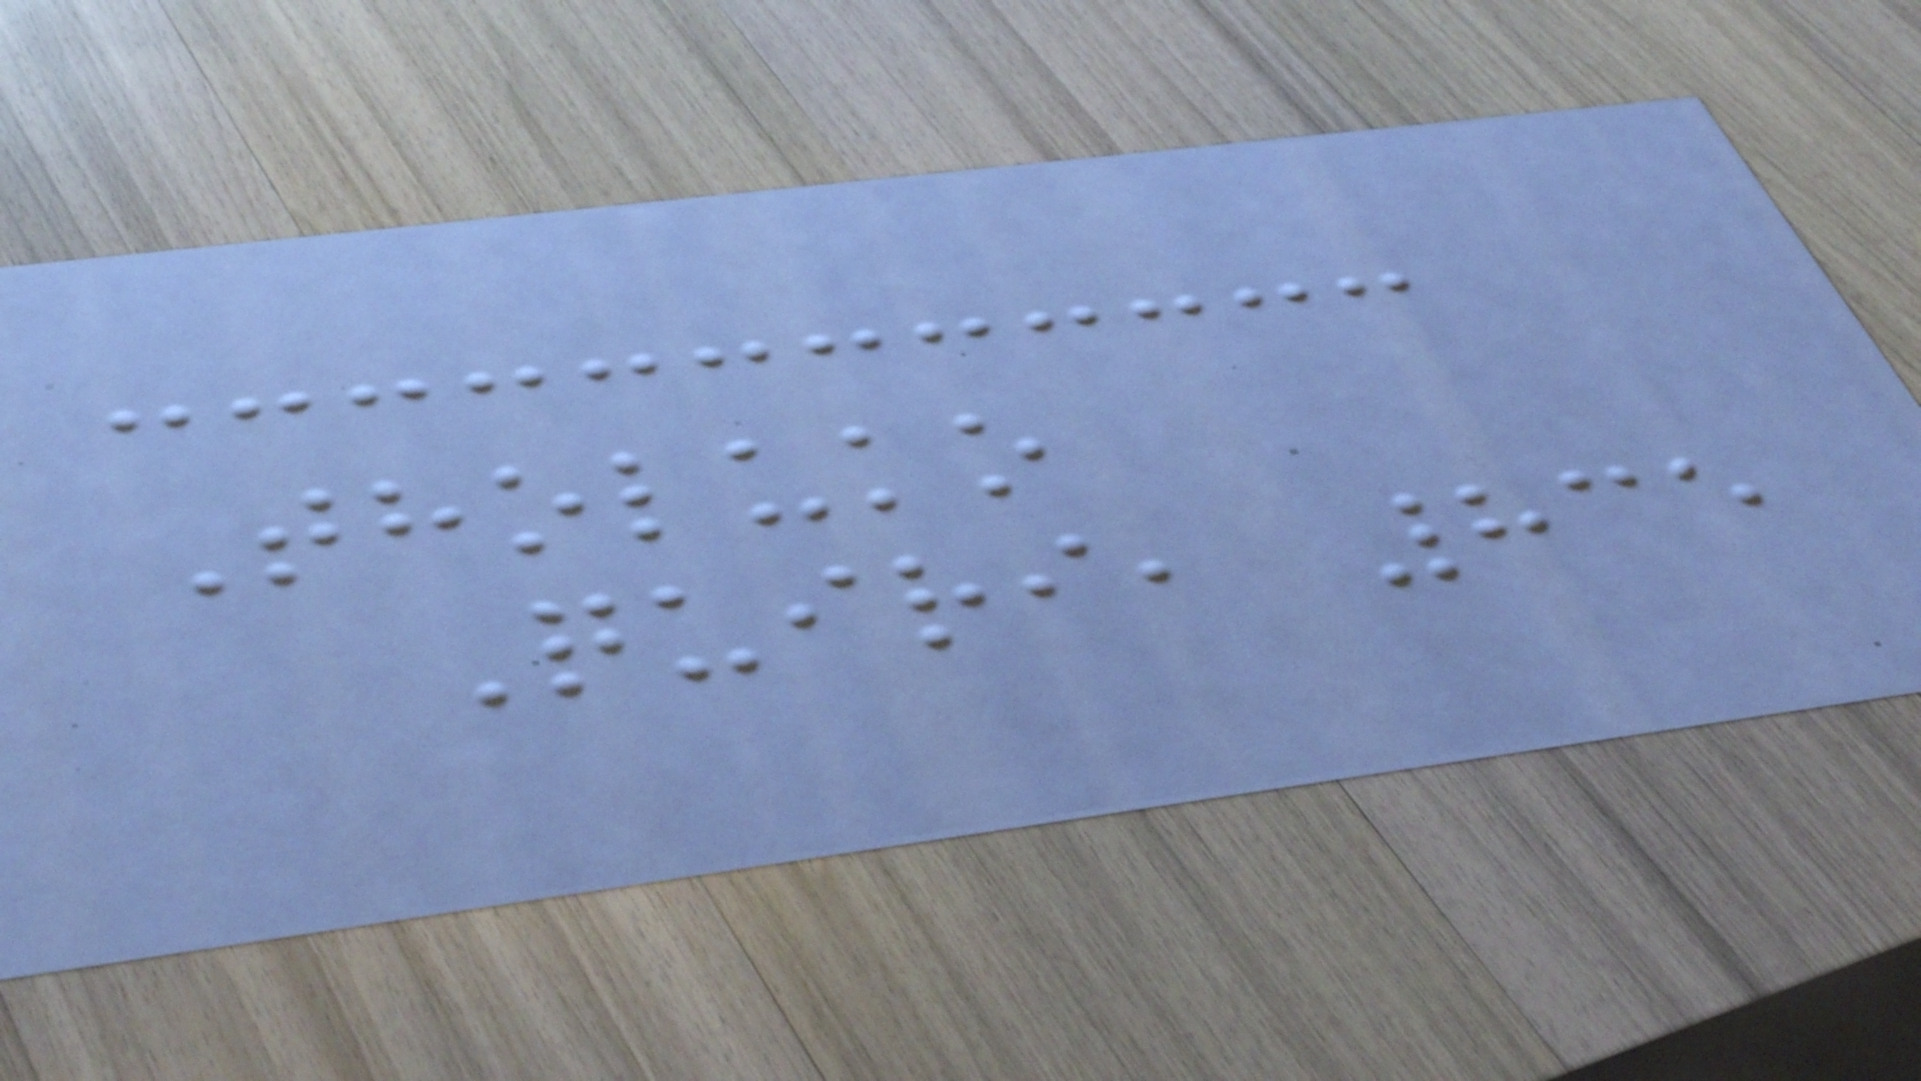Tholuko
Quiri, 835
